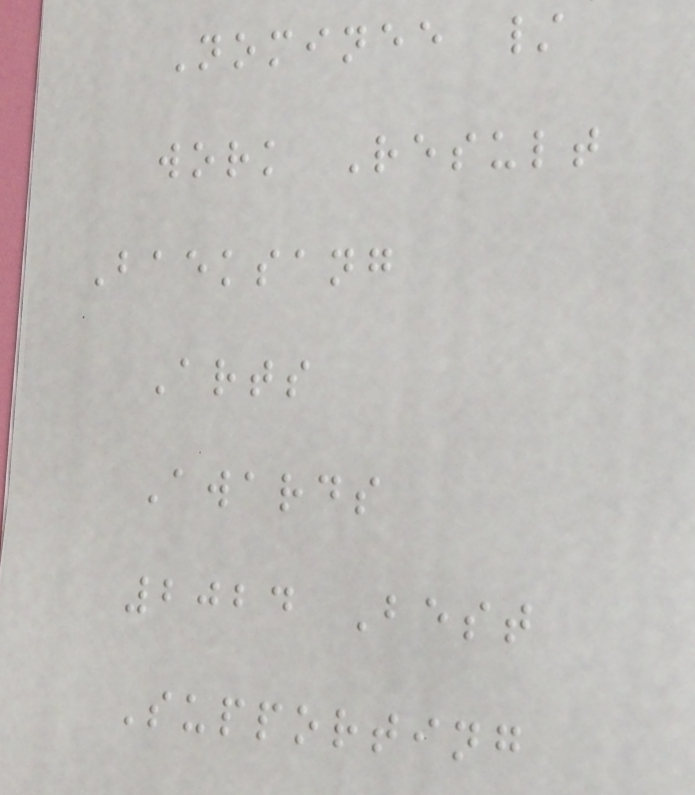Nominee /
work Result
Baeksang
Arts
Awards
2024 Best
Supporting
